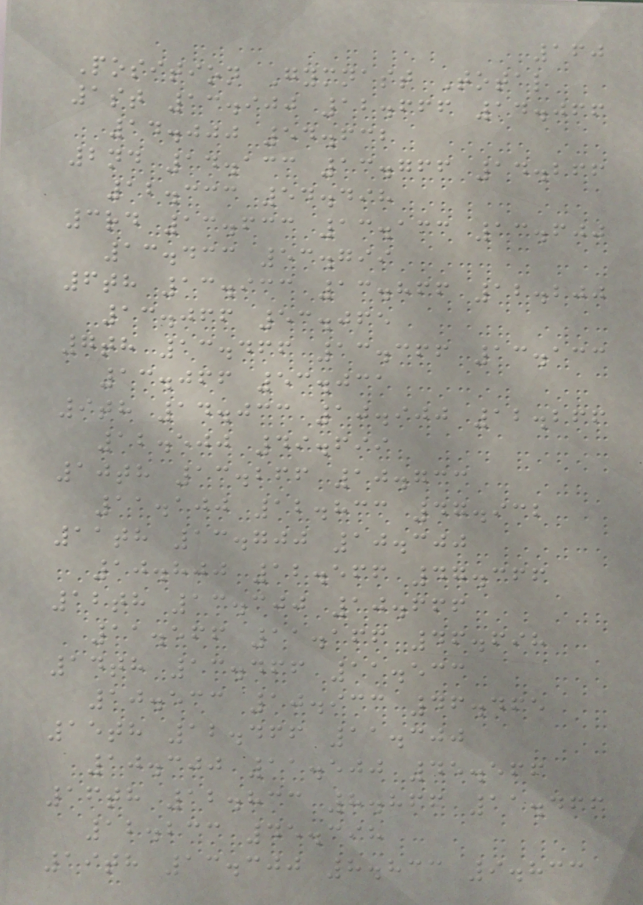160
Position Gymnast Total
1st 13.900 12.666 14.066
14.000 54.632
2nd 14.133 13.766 14.266
12.333 54.498
3rd 13.633 13.133 13.600
13.433 53.799
6th 13.933 13.866 12.200
13.066 53.065
7th 13.466 13.366 13.133
13.066 53.031
9th 14.033 10.900 12.266
12.500 49.699
10th 13.266 10.733
11.100 12.833 47.932
11th 13.700 10.300
10.800 12.566 47.366
12th 13.300 10.666
11.566 11.166 46.698
14th 13.466 11.533
10.533 10.933 46.465
15th 12.466 11.300
10.300 11.500 45.566
16th 12.833 8.866 11.466
12.233 45.398
19th 13.300 8.833 9.833
